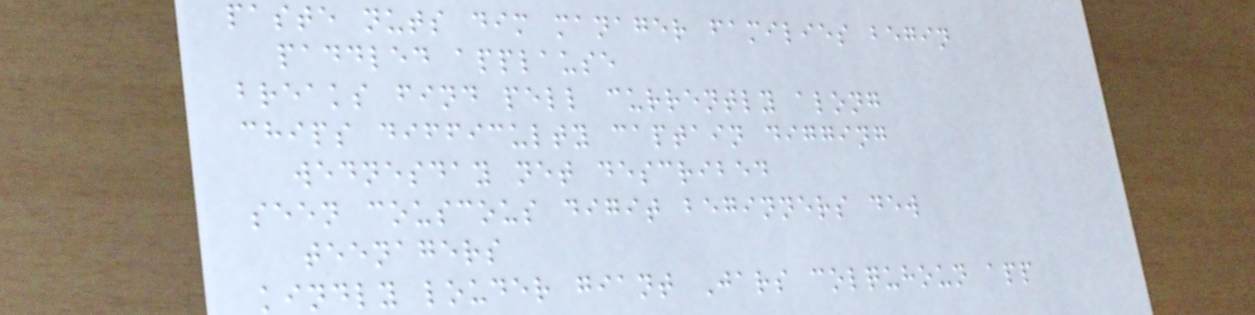paste nuts dim manager families begin
paddled applause
breaks find pell currently along
chips difficulty captain digging
wednesday net described
seen couscous digit beginners dew
teenagers
kindly louder giant Jars colquhoun app
